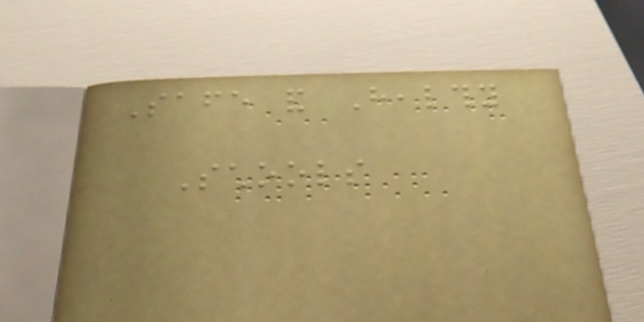Safe and Healthy
Schools
